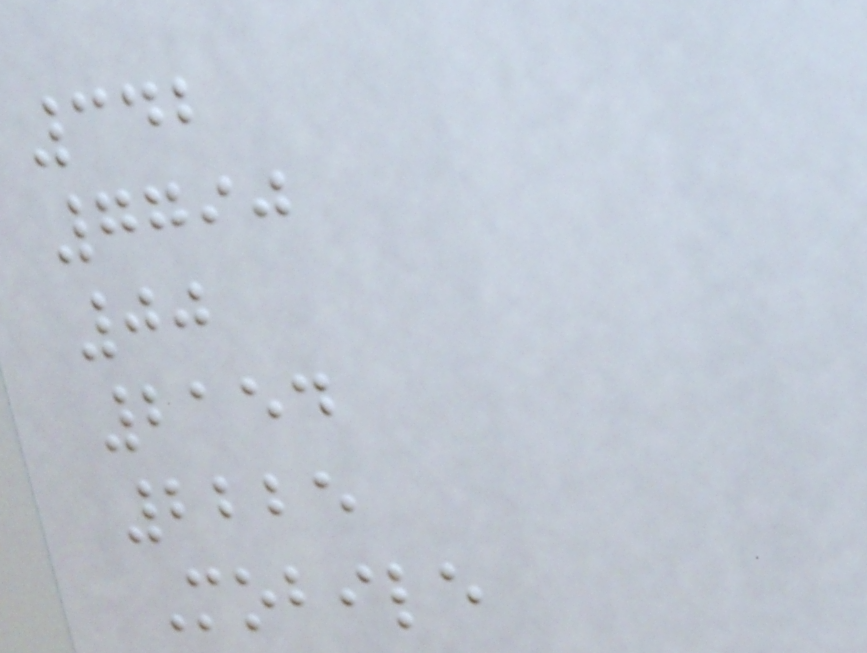342
7790
00
2154
2225
Mobile
